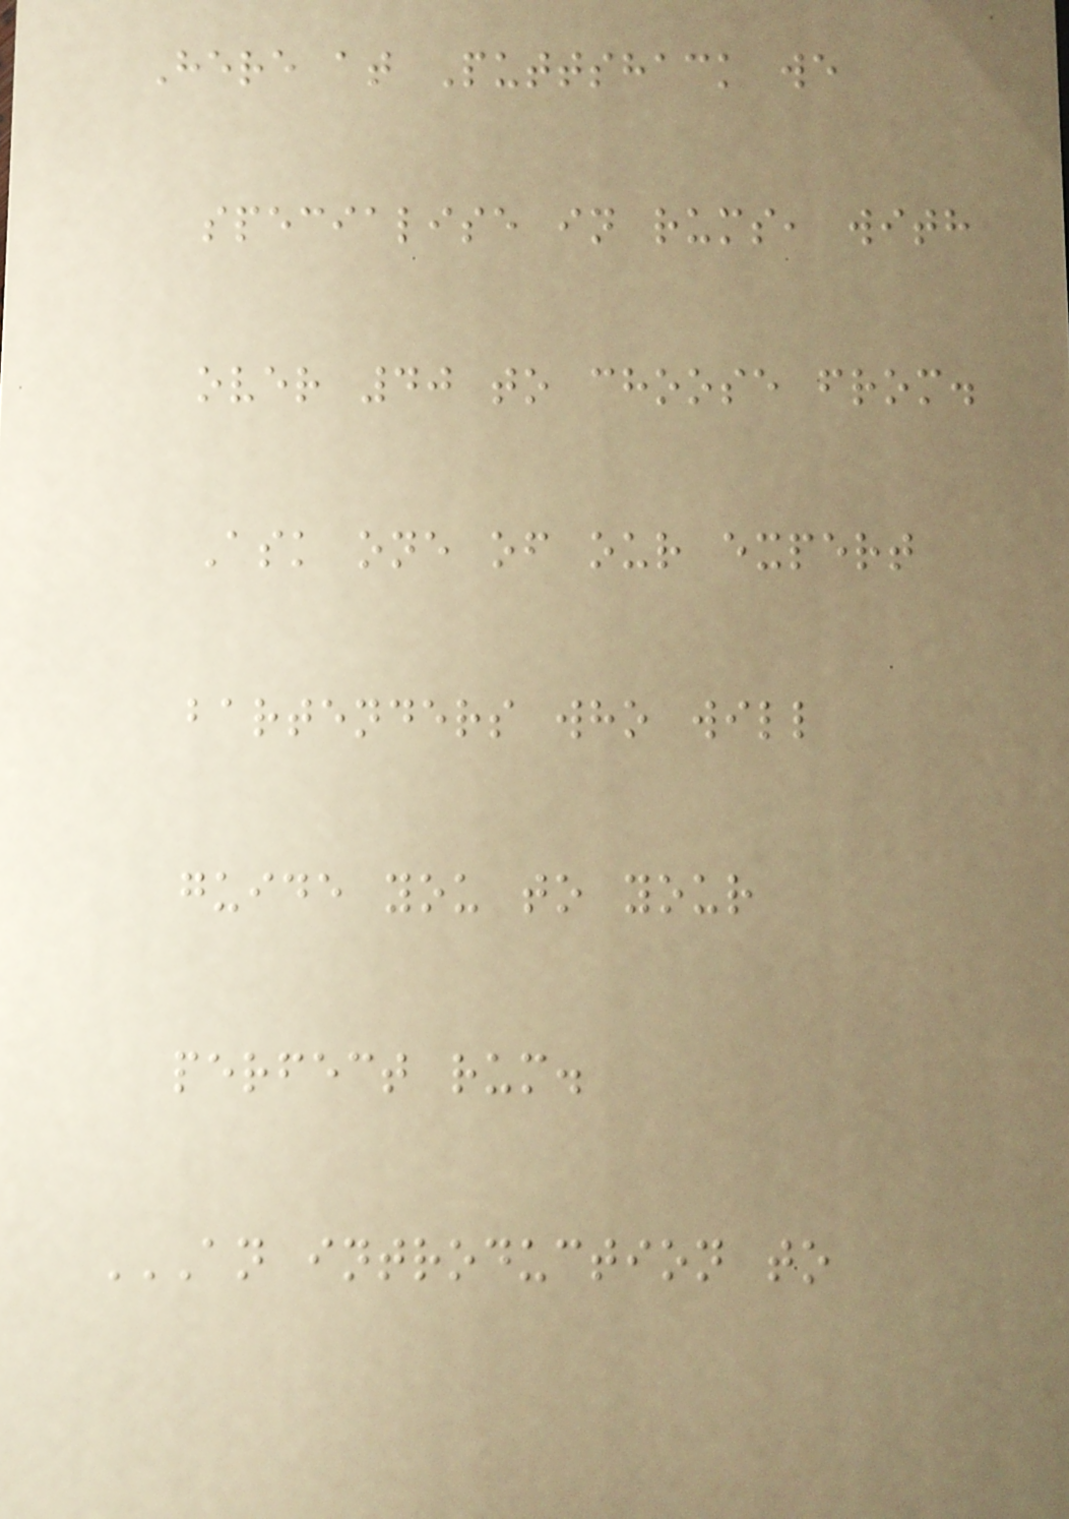Here at Puttshack we
specialise in rums, with
over 40 to choose from.
Ask one of our expert
bartenders who will
guide you to your
perfect rum.
AN INTRODUCTION TO
